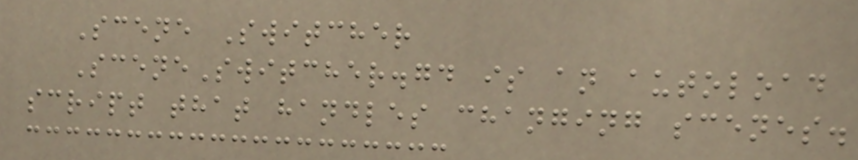Scene Switcher
SceneSwitcher.gd is an autoload
script that handles changing scenes.
